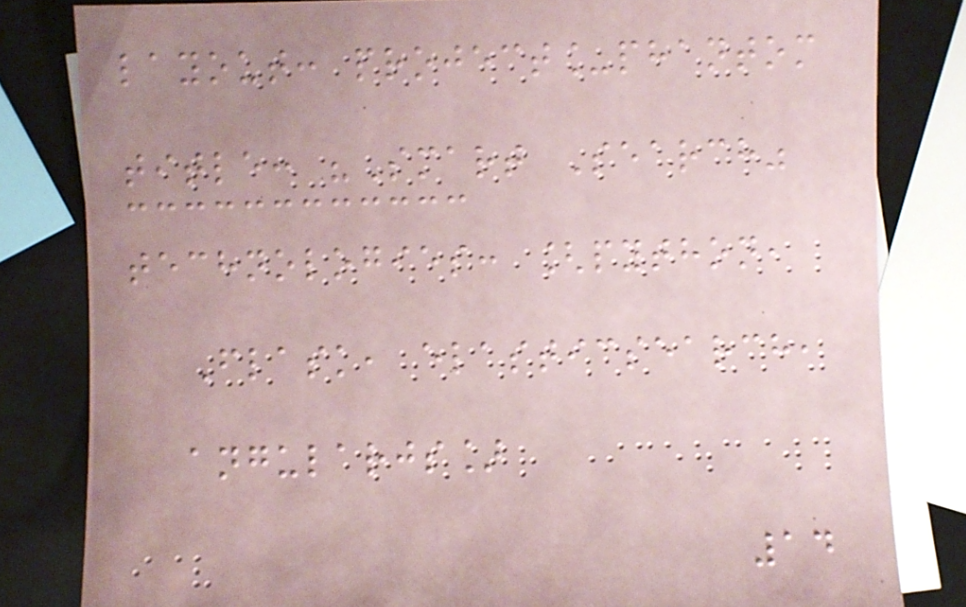layout: project_phantom
title: "Smart Search"
technologies: [python,
Flask, elasticsearch,
angularjs]
14
